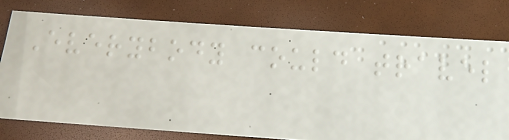Everybody could travel
